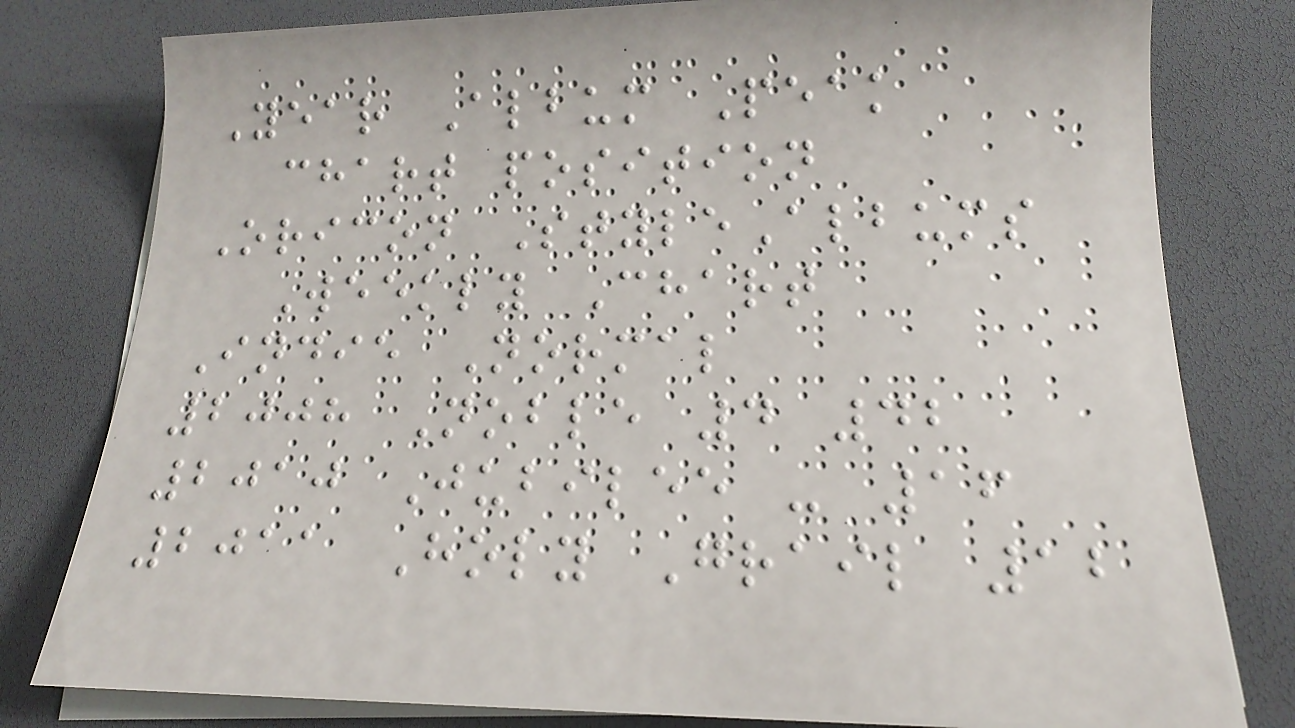Year Album Peak
chart position
Oricon StyleAlbums
Weekly Chart
Indie Normal
2008 Noble 4 42
2010 Jubilee - 16
2011 Holy Grail 12
